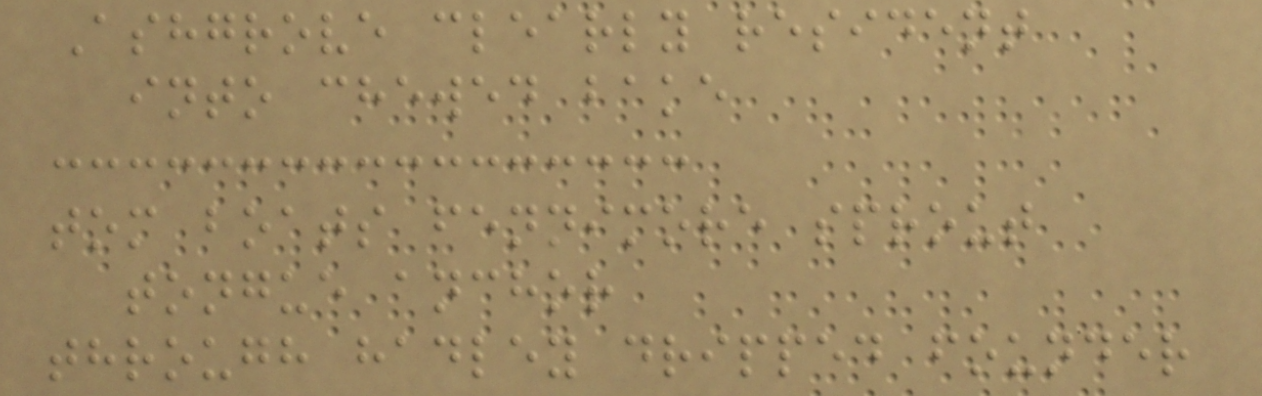Ashgrove clearly resident
into chewed bake
tom boats fennimore sprout
tongue anchor
through hadley dripped founder
